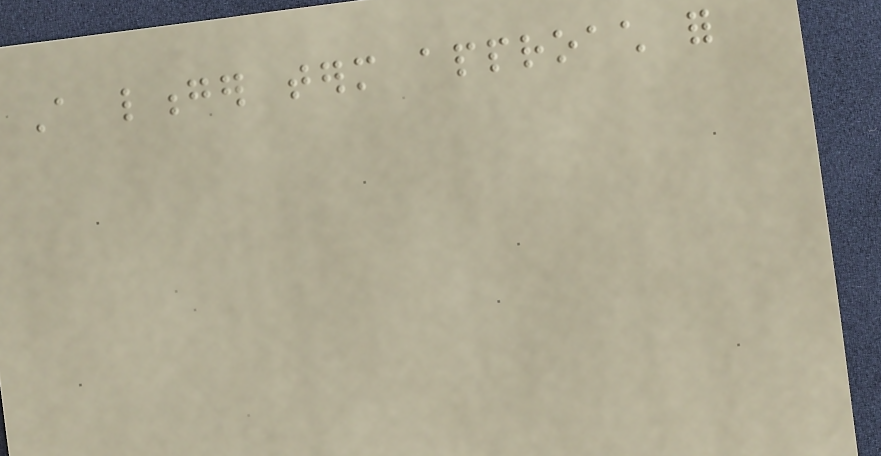A longer term approach for
